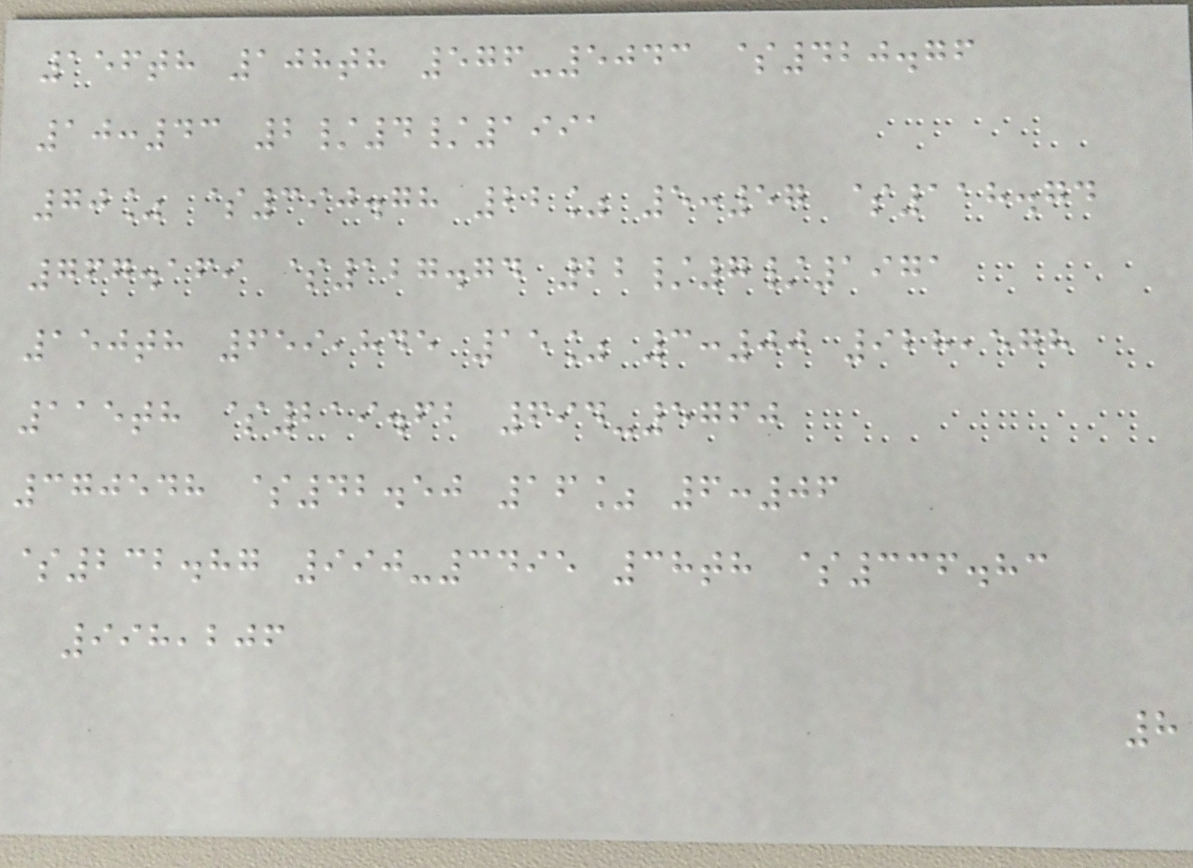156th 108th 576-5043 $420.76
10:43 2/4/1991
70% $390.78 22% 5:57 $118.74
767.169 $127.74 22/7/1971
150th 659,845 15% 3:00 928,578
115th $219.62 694-5760
370548 $42.50 16% 6:06
$232.87 990-3495 38th $336.83
998,206
8
